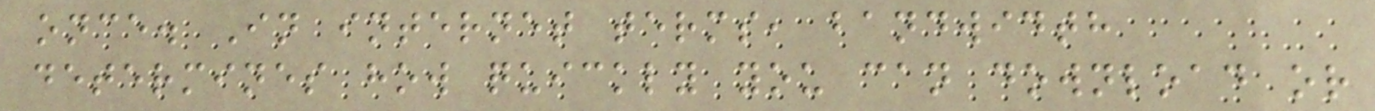once. In internet terms, bandwidth
determines how quickly you can download or
